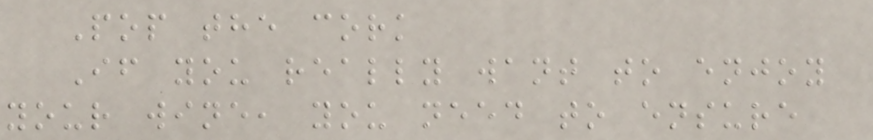Pop the cork
If you really want to enjoy
your wine, you need to ensure
